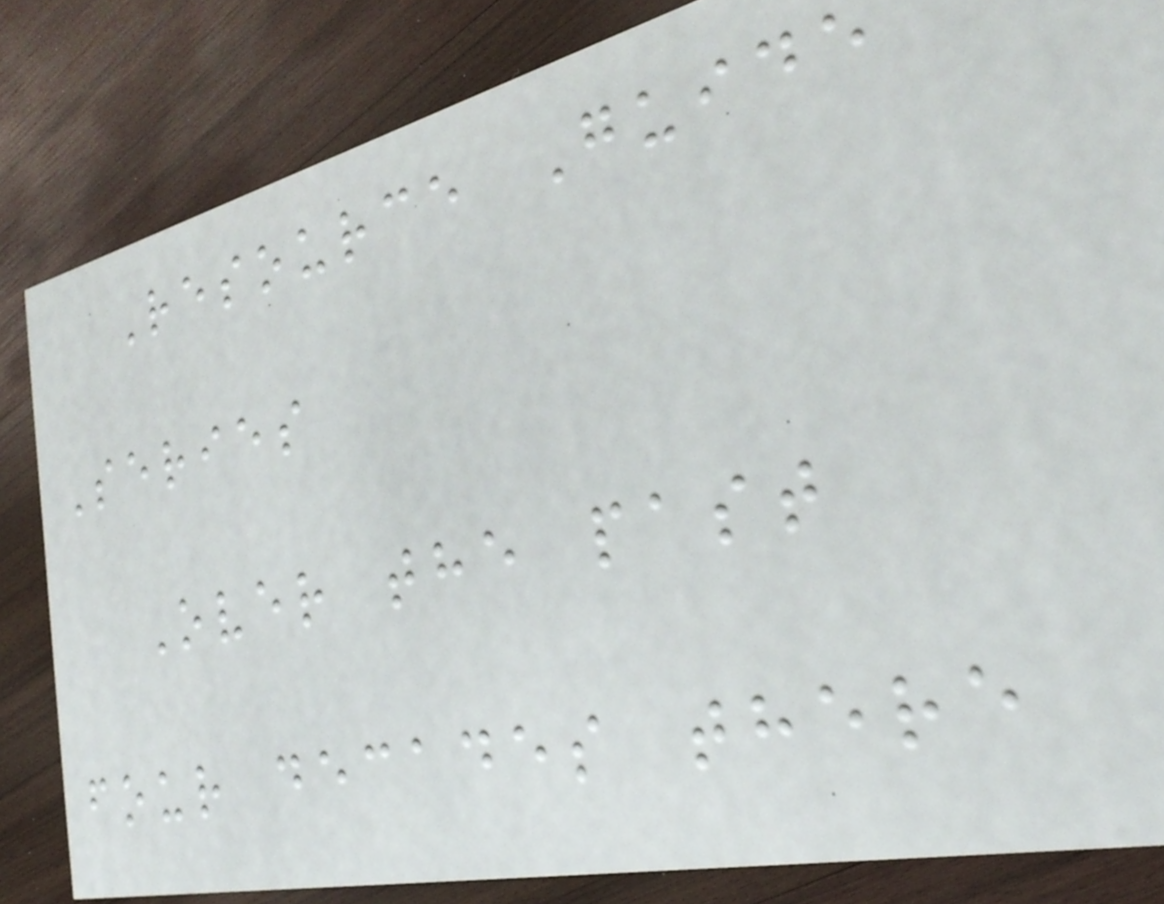Resource Guide
Series
Over the past
four decades there
